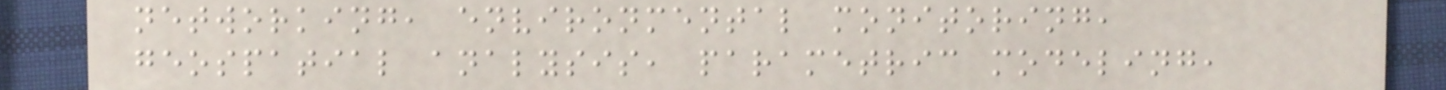networking, environmental monitoring,
geospatial analysis, parametric modeling,
